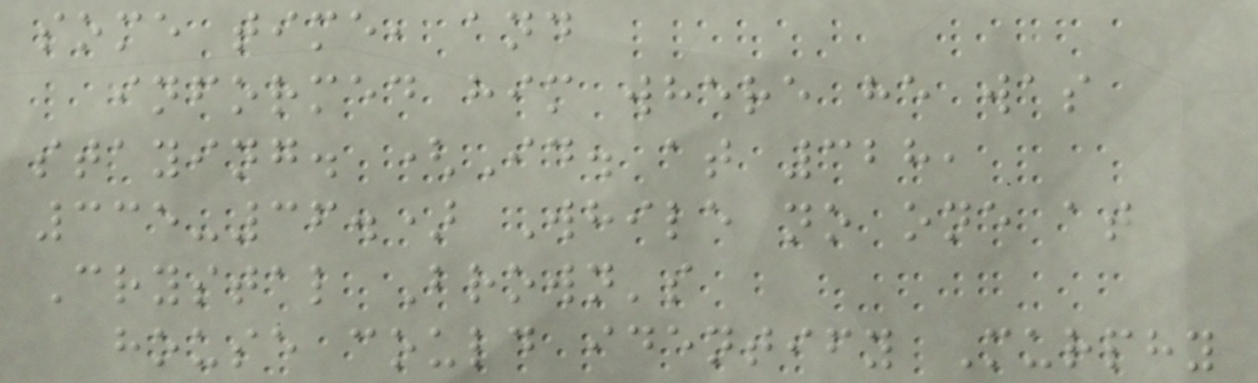some time, and
informed him where he was
staying. (Id. at 328,
335-36.) While no one at
Crystal Brown's
house could identify Murphy
